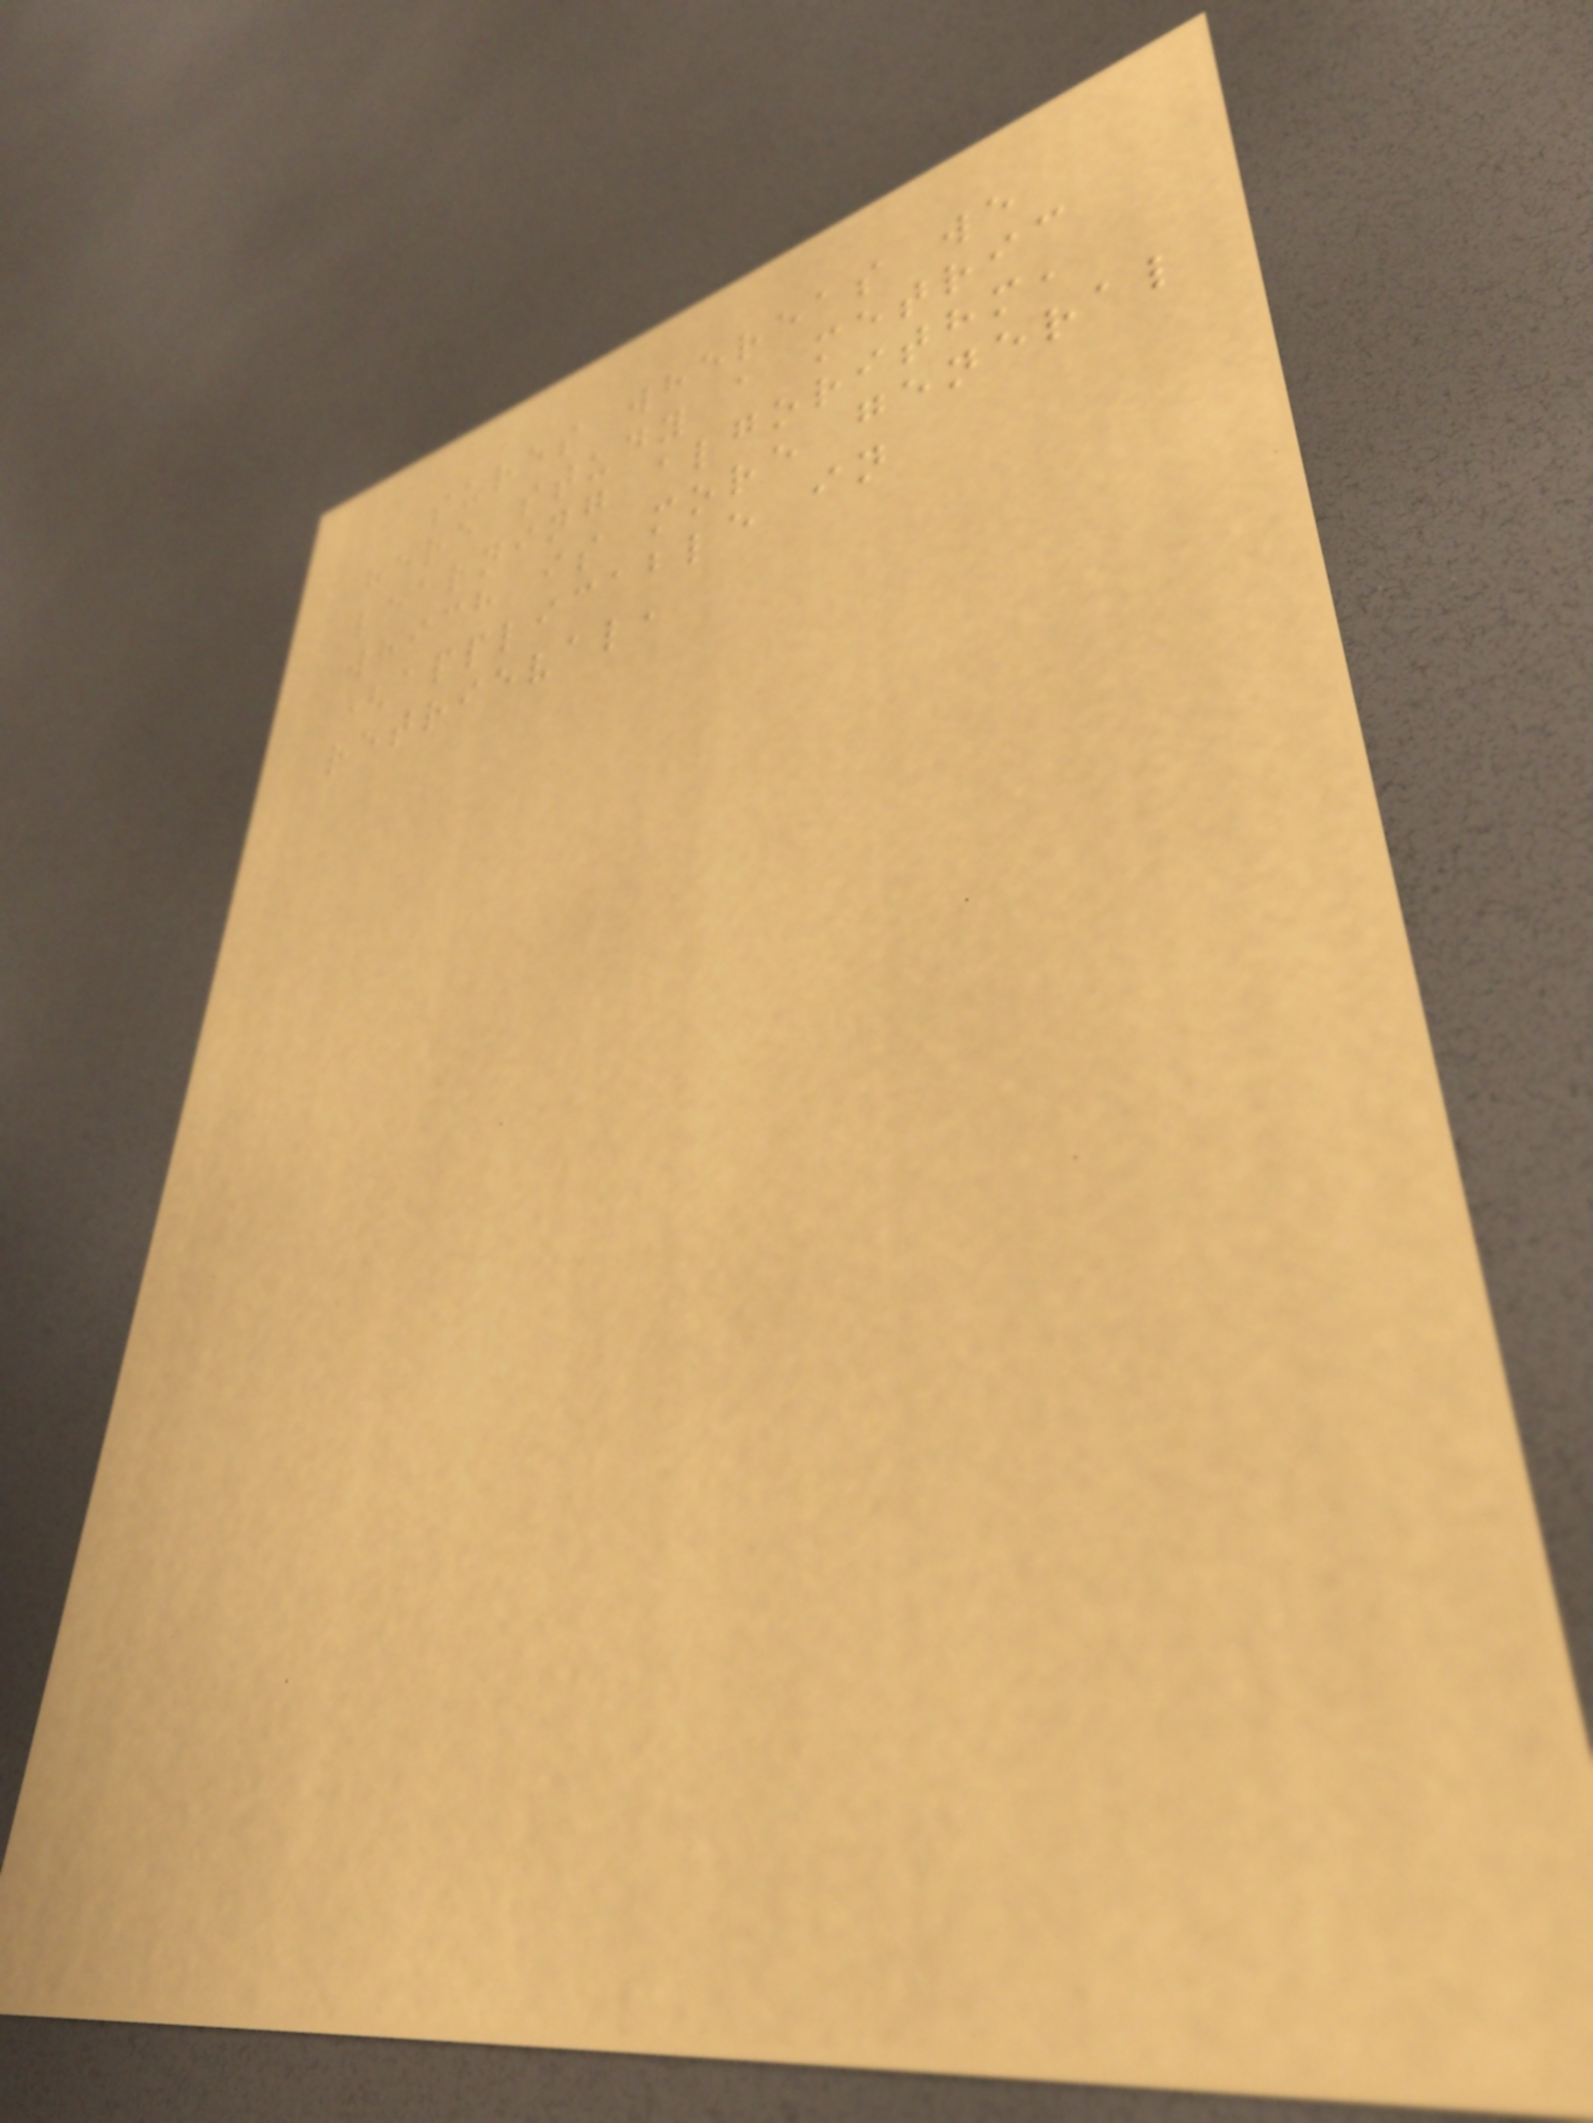sures whereas we
here study a metric
learning algorithm,
which is more general
(applicable in
retrieval,
